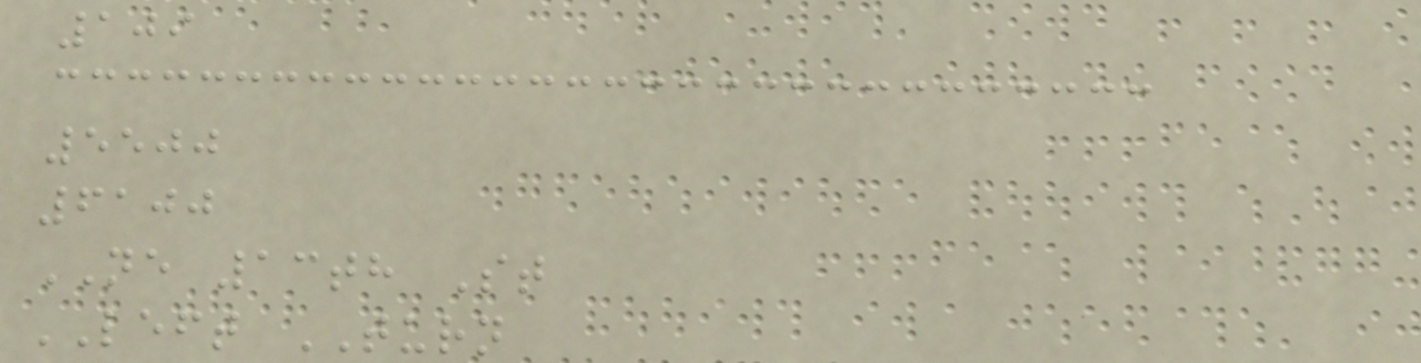109
5500
6100
NE 13th St
LEFT TURN
